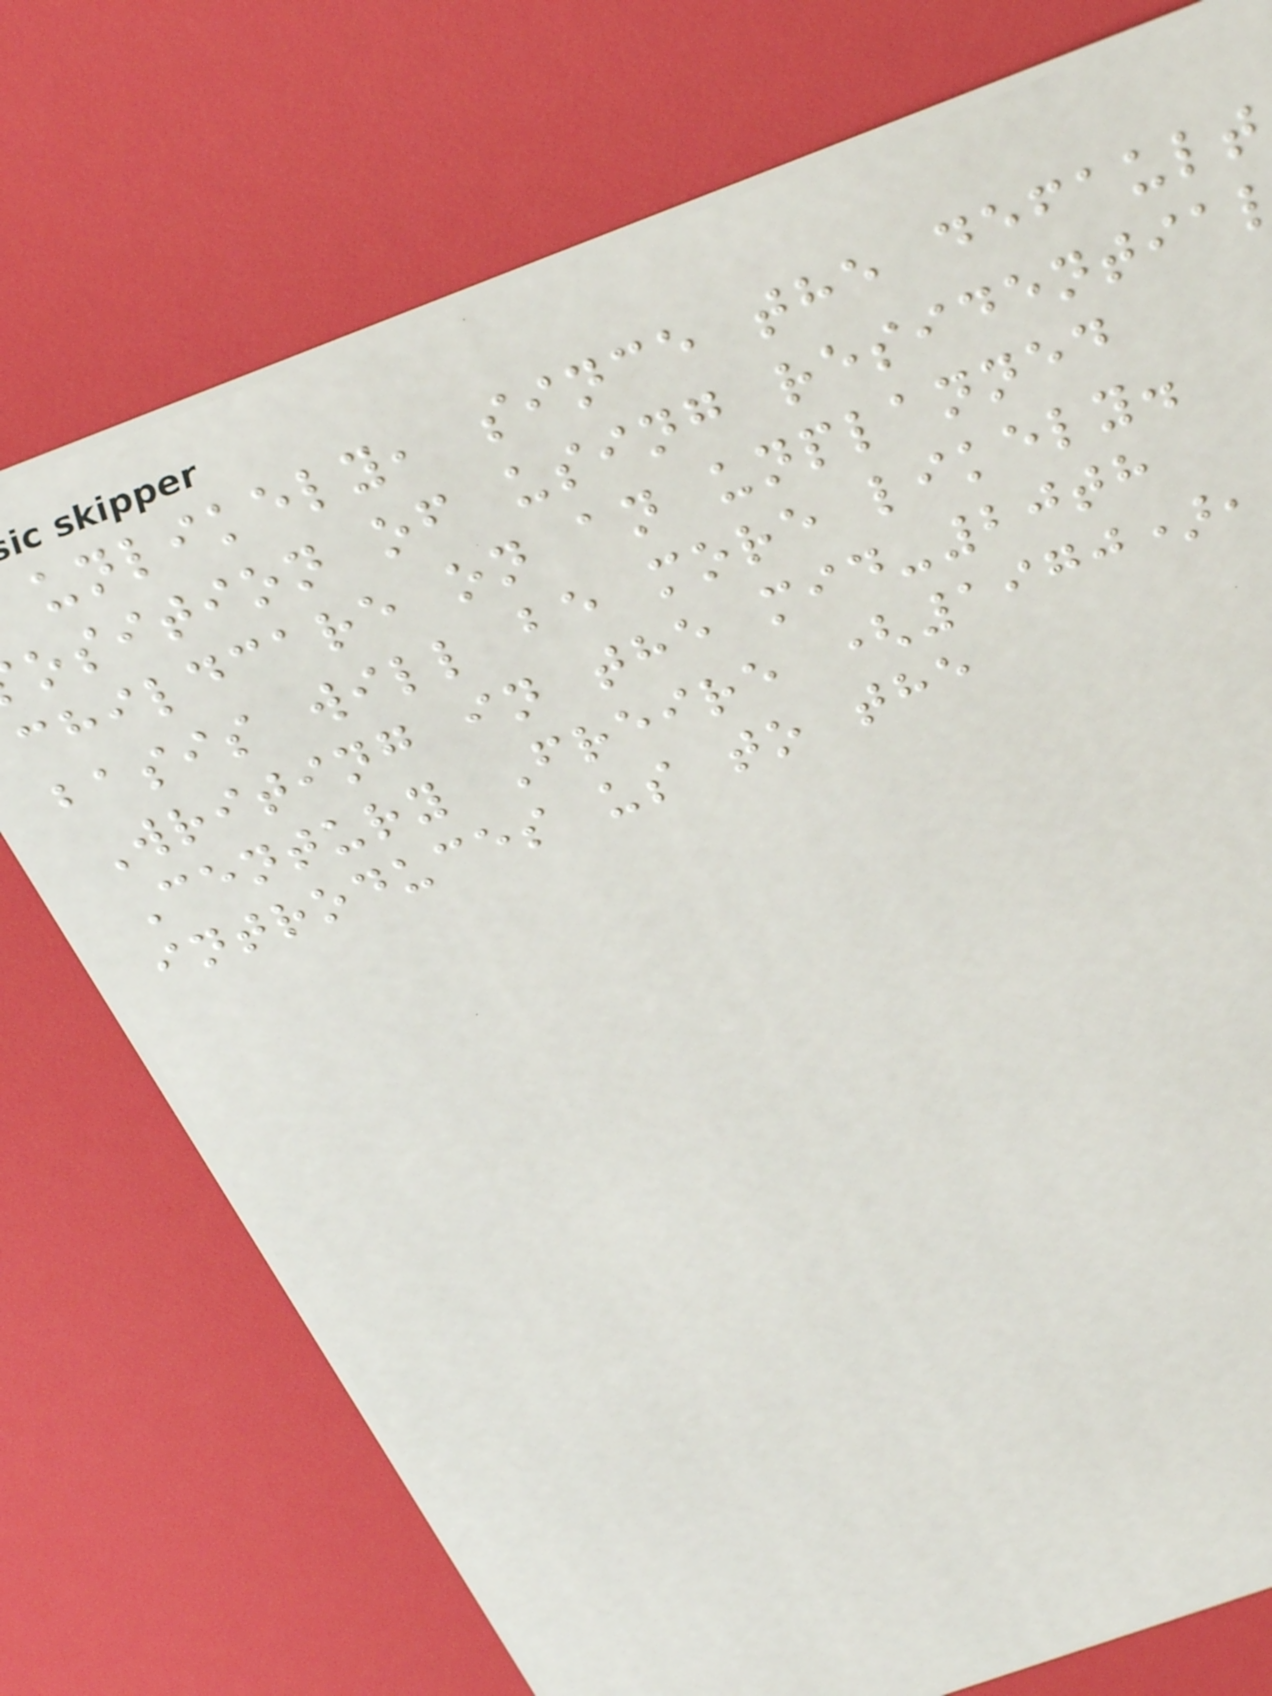unlikely, since the default
osition of using residentia
childcare on an unplanned
basis will be more likely.
Writing in the mid-20th
Century Freire (1970),
introduces us to the
